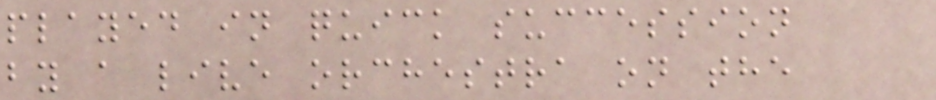played in quick succession
by a live orchestra on the
